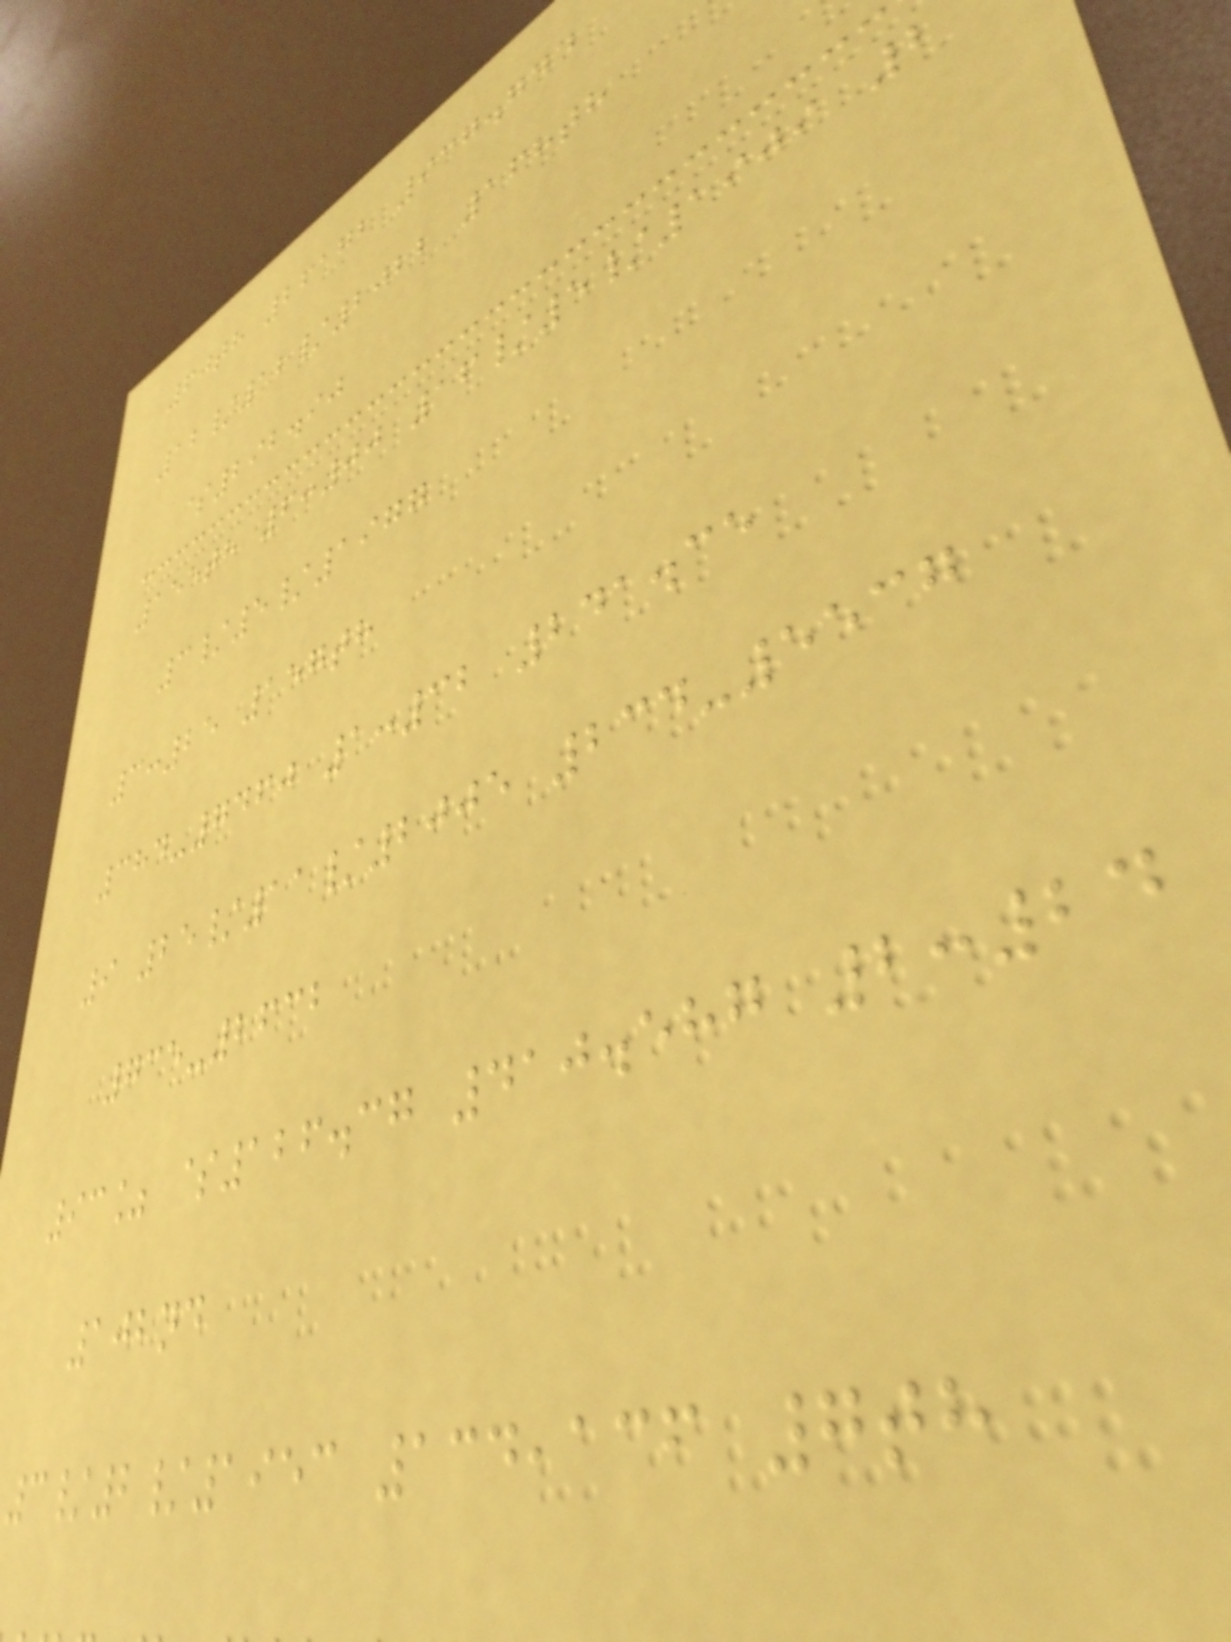60th 26172 937.744
12/12/2022 168th
$292.90
155th 6:00 16/5/1909 2
3/5/1977
3:25 157th
384-7460 1:32 241.35
9 25/11/2005 234-5537
735-2632
93% $126.37 410.587 2:24
102nd
3/2/1953 134,136 7th
